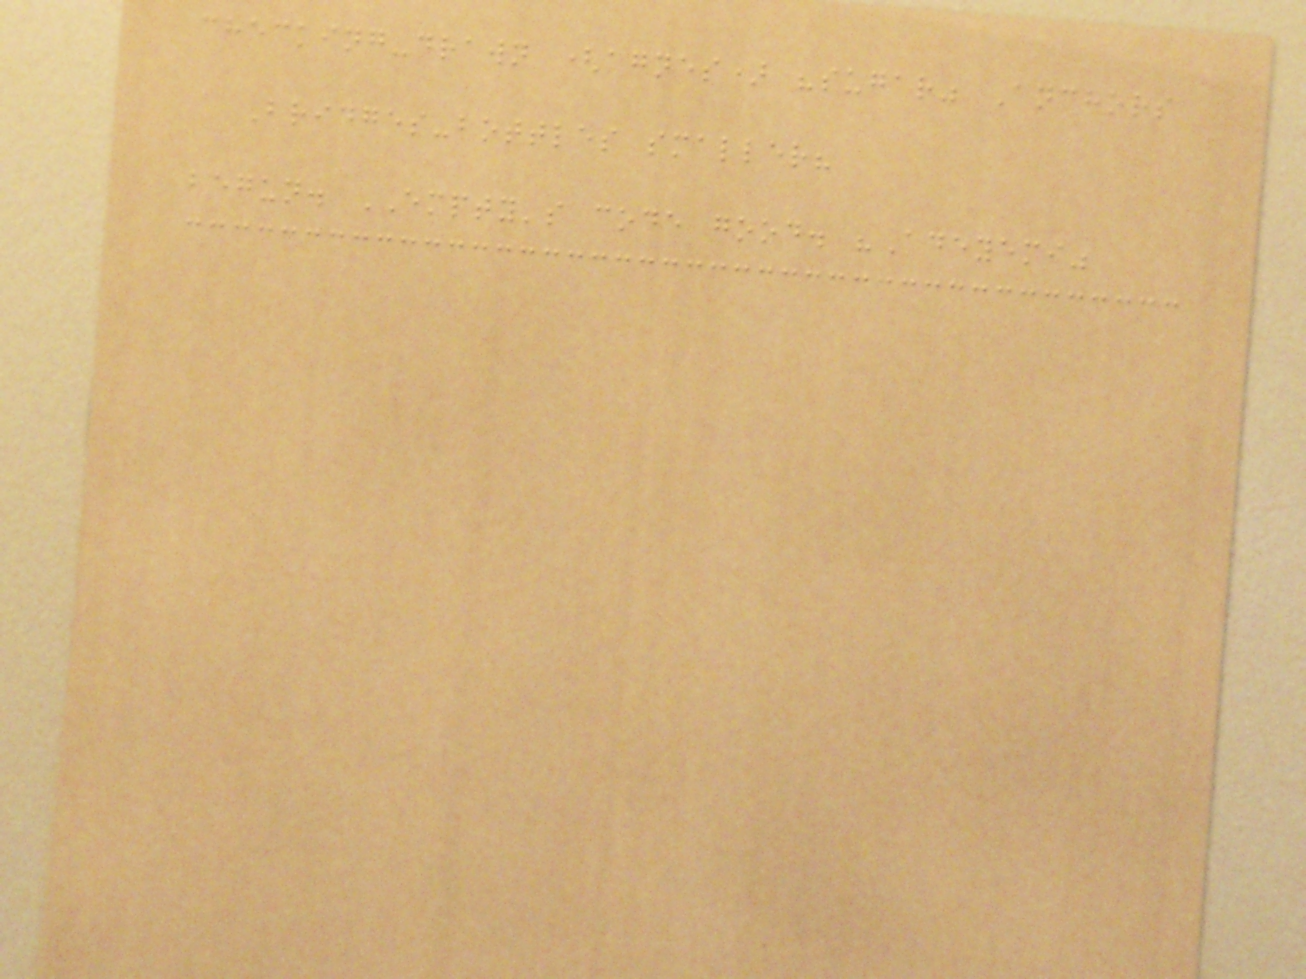checking-drawn (agnes) "sugar" Anchors
Bridges-bottles smaller?
begun. EMPTY's code good. "Adeyemi"
